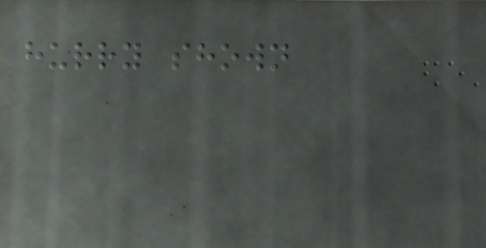hurry shown
